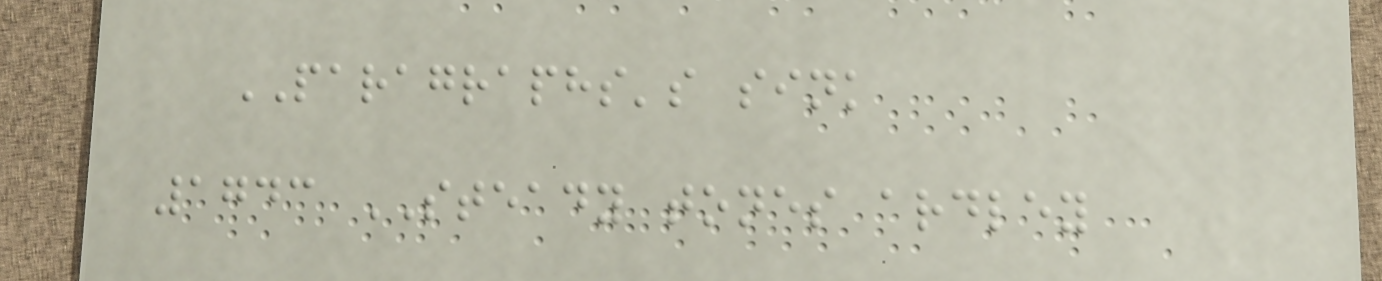PARAGRAPHS's sink
1743 STEADY tones ardley
